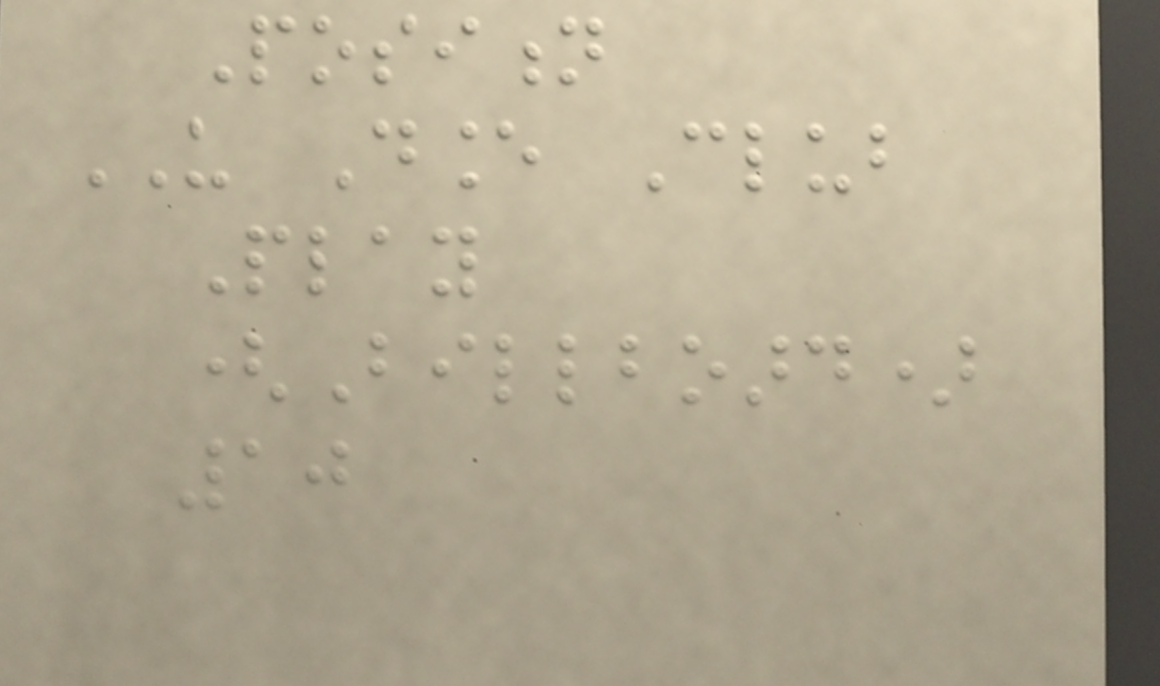Position
US Dance Club
Play
(Billboard)
10
